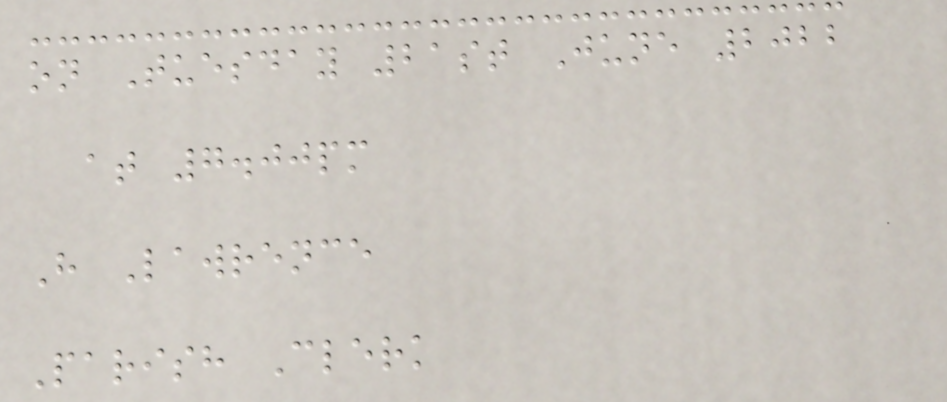on Tuesday 21st June 2022
at 7.00pm
H Lawrence
Parish Clerk
